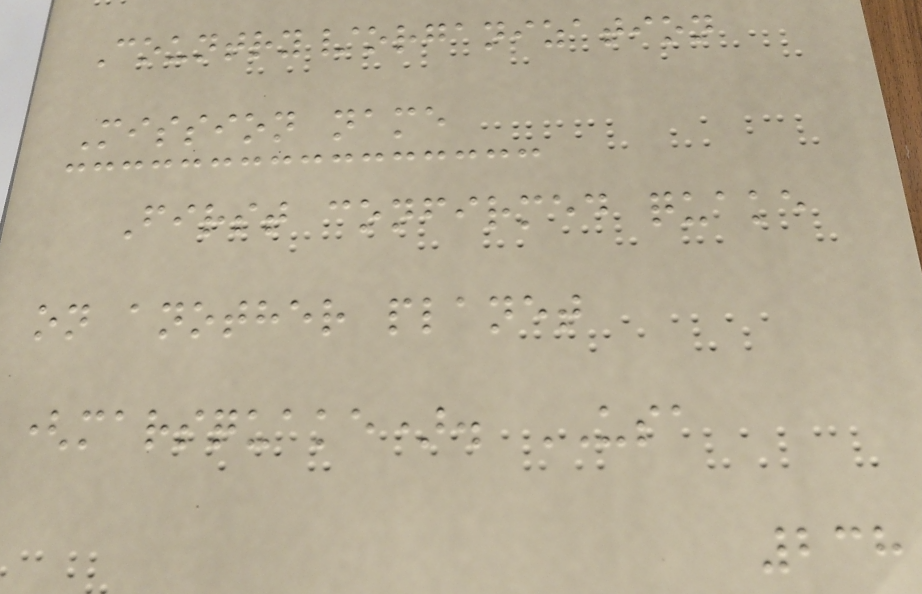Country/organization
Mission name
First confirmed quake
on another planet
(marsquake). USA
238
